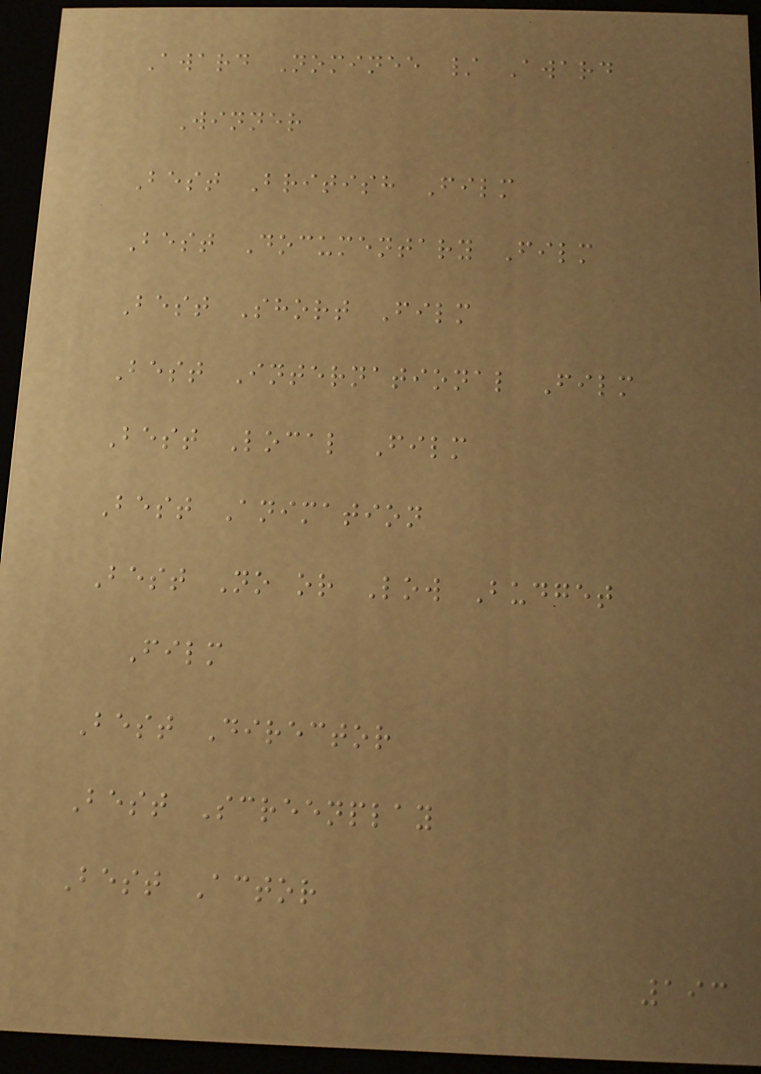Award Nominee / Award
Winner
Best British Film
Best Documentary Film
Best Short Film
Best International Film
Best Local Film
Best Animation
Best No or Low Budget
Film
Best Director
Best Screenplay
Best Actor
193
